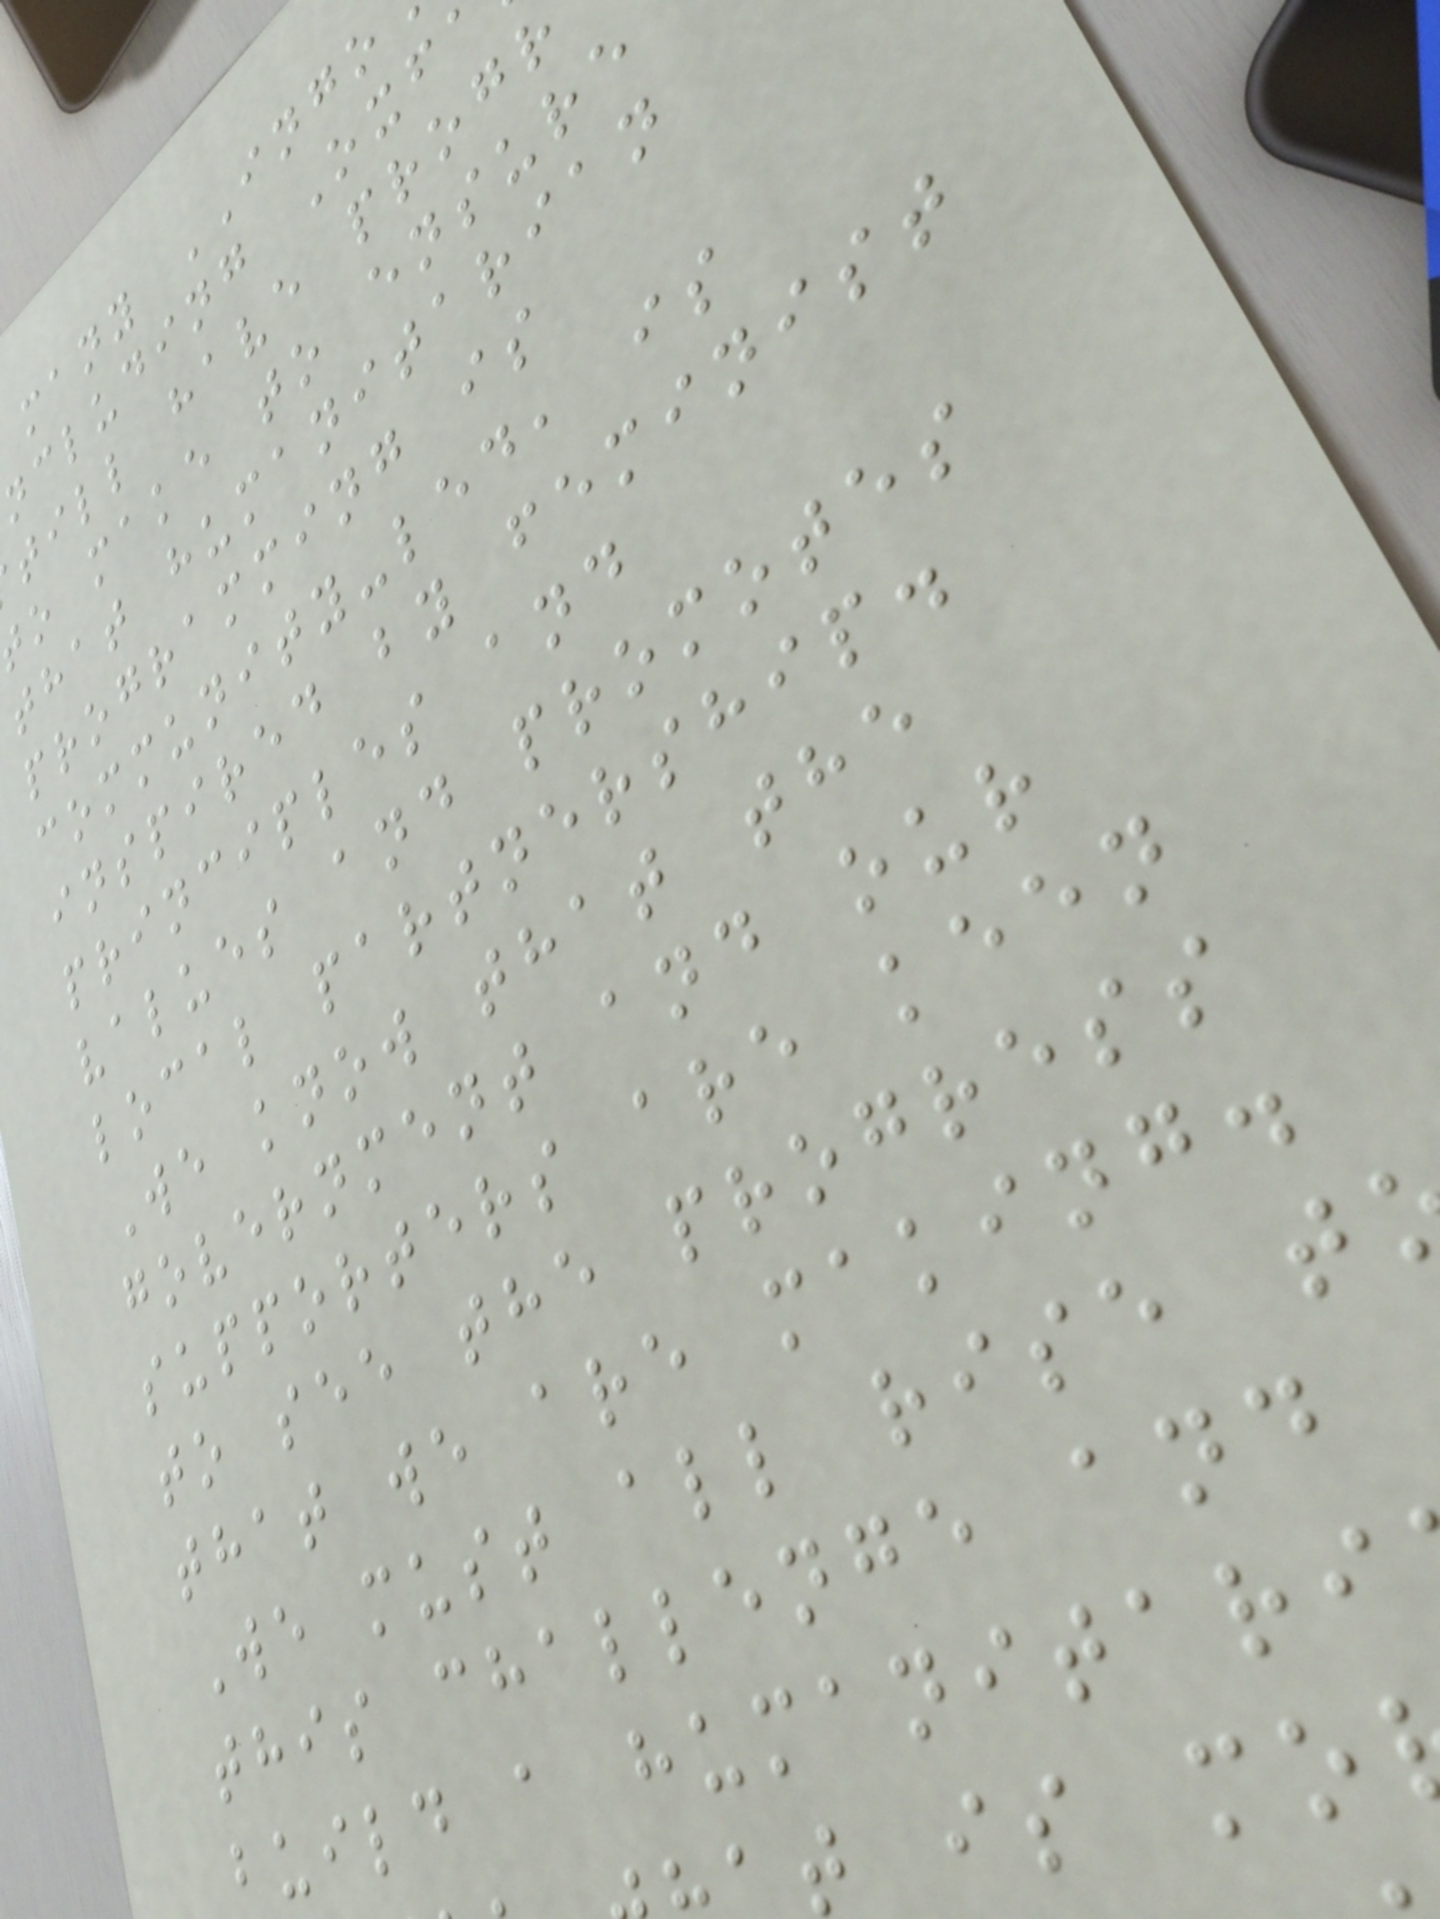many INGO
ncluding Oxf
till have progr
o make to ensure
that humanitarian
programming is
community-led, is
inspired by feminist
principles and
values and promotes
local partnership.
We know that the
government and our
supporters are keen
to see the progress
that we are making.
We must all rise t
this challenge and
build a humanitari
t is mo
